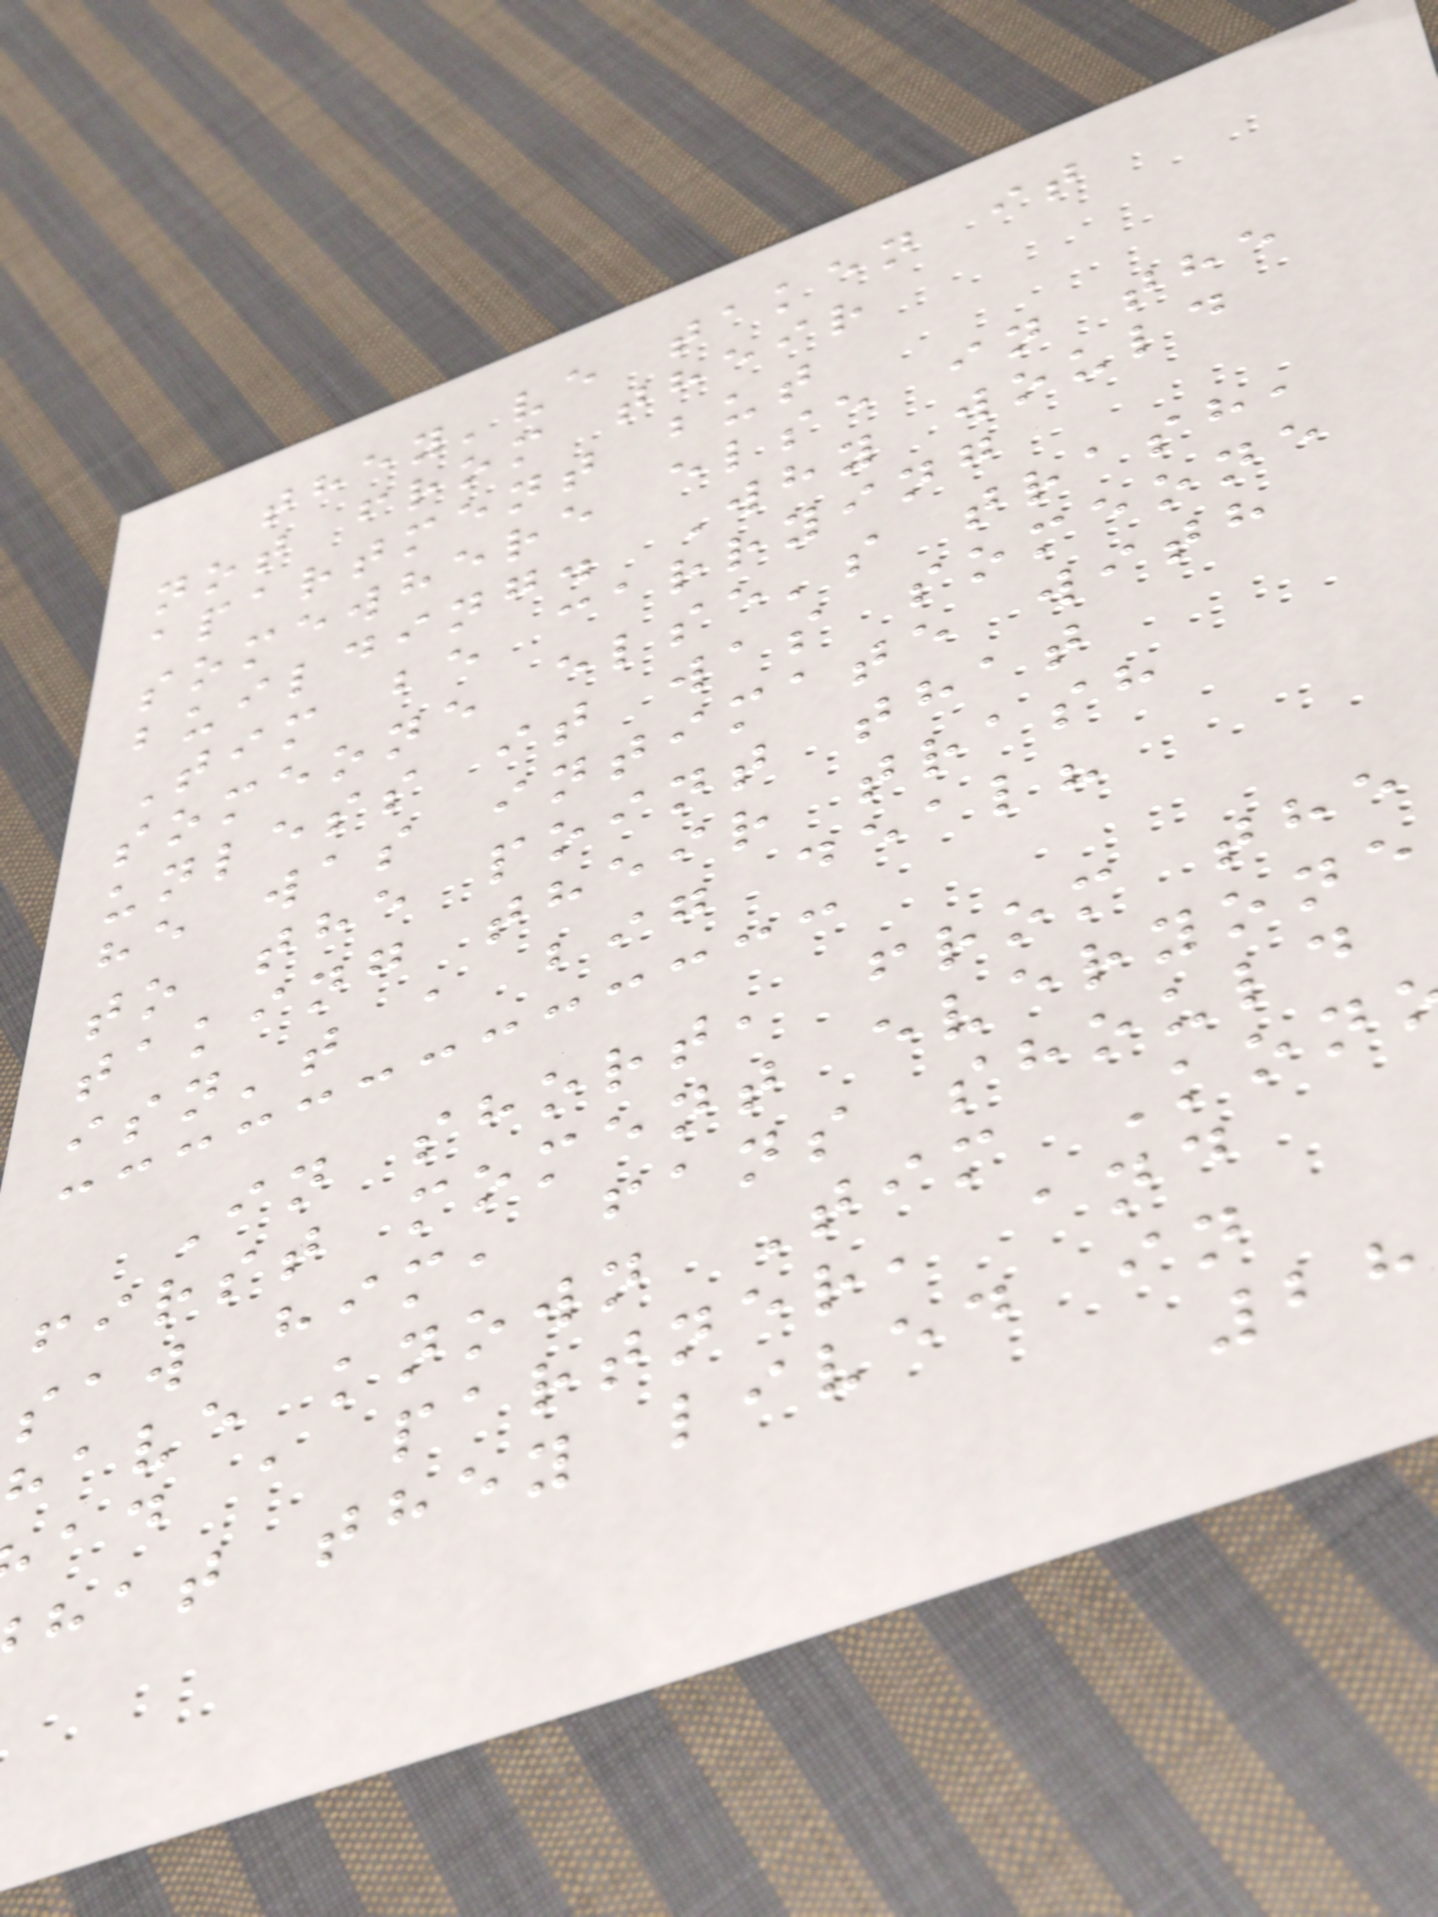they've taken it
not from their
apartment but
somewhere else in the
building. Why would
Tim be carrying
someone else's trash,
unless it was someone
he was intimate with
to the point that
taking their trash
isn't a big deal?
In short, from the
first moment everyone
saw him, fans should
have known Tim Kon
ad a partner, and
hat they lived in
